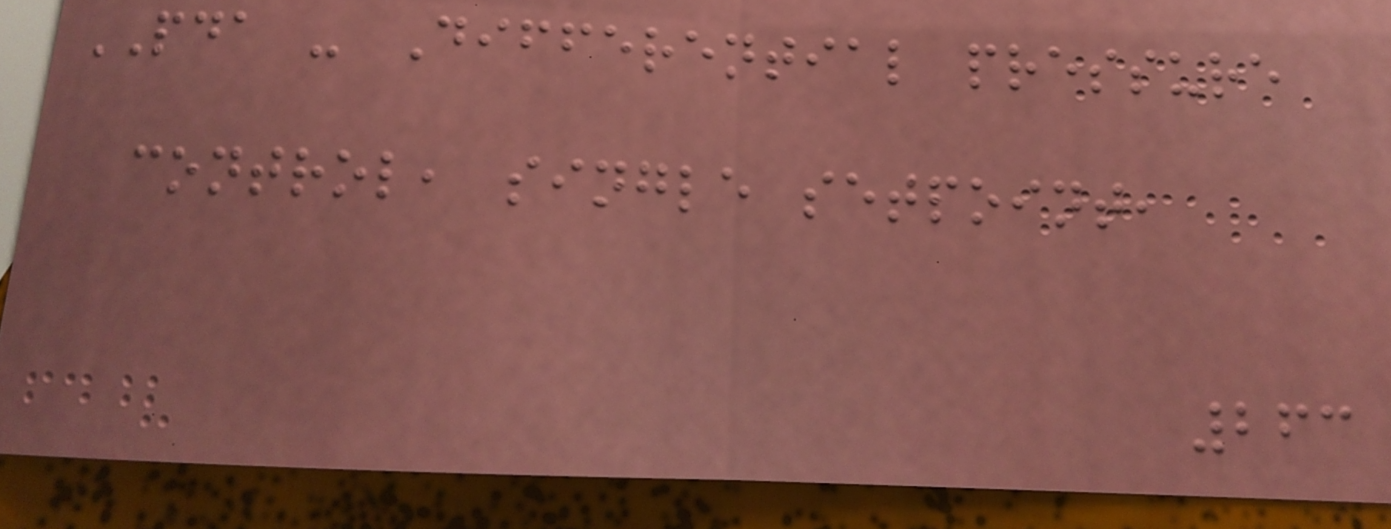PDA - Differential pressure
control, single setpoint,
263
